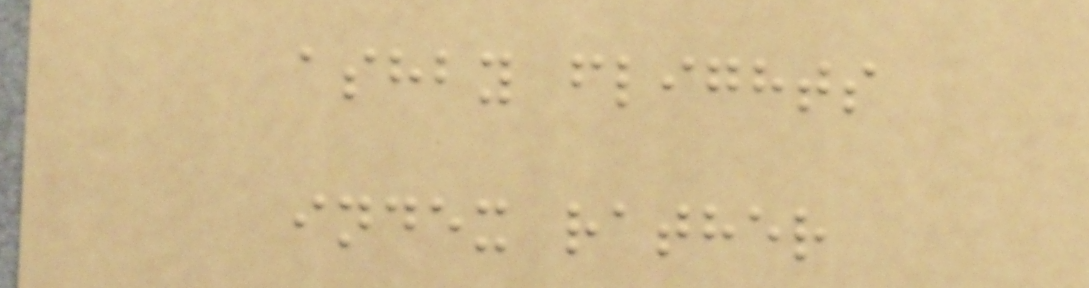ashby flights
index rather
